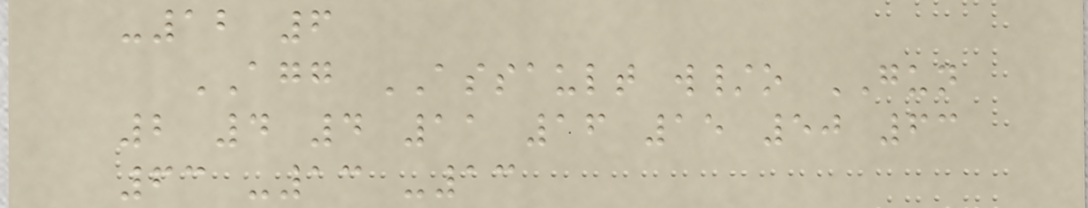-12 6
AGG ASSAULT w/o GUN
2 4 4 11 16 15 50 63
63 -13 -13
